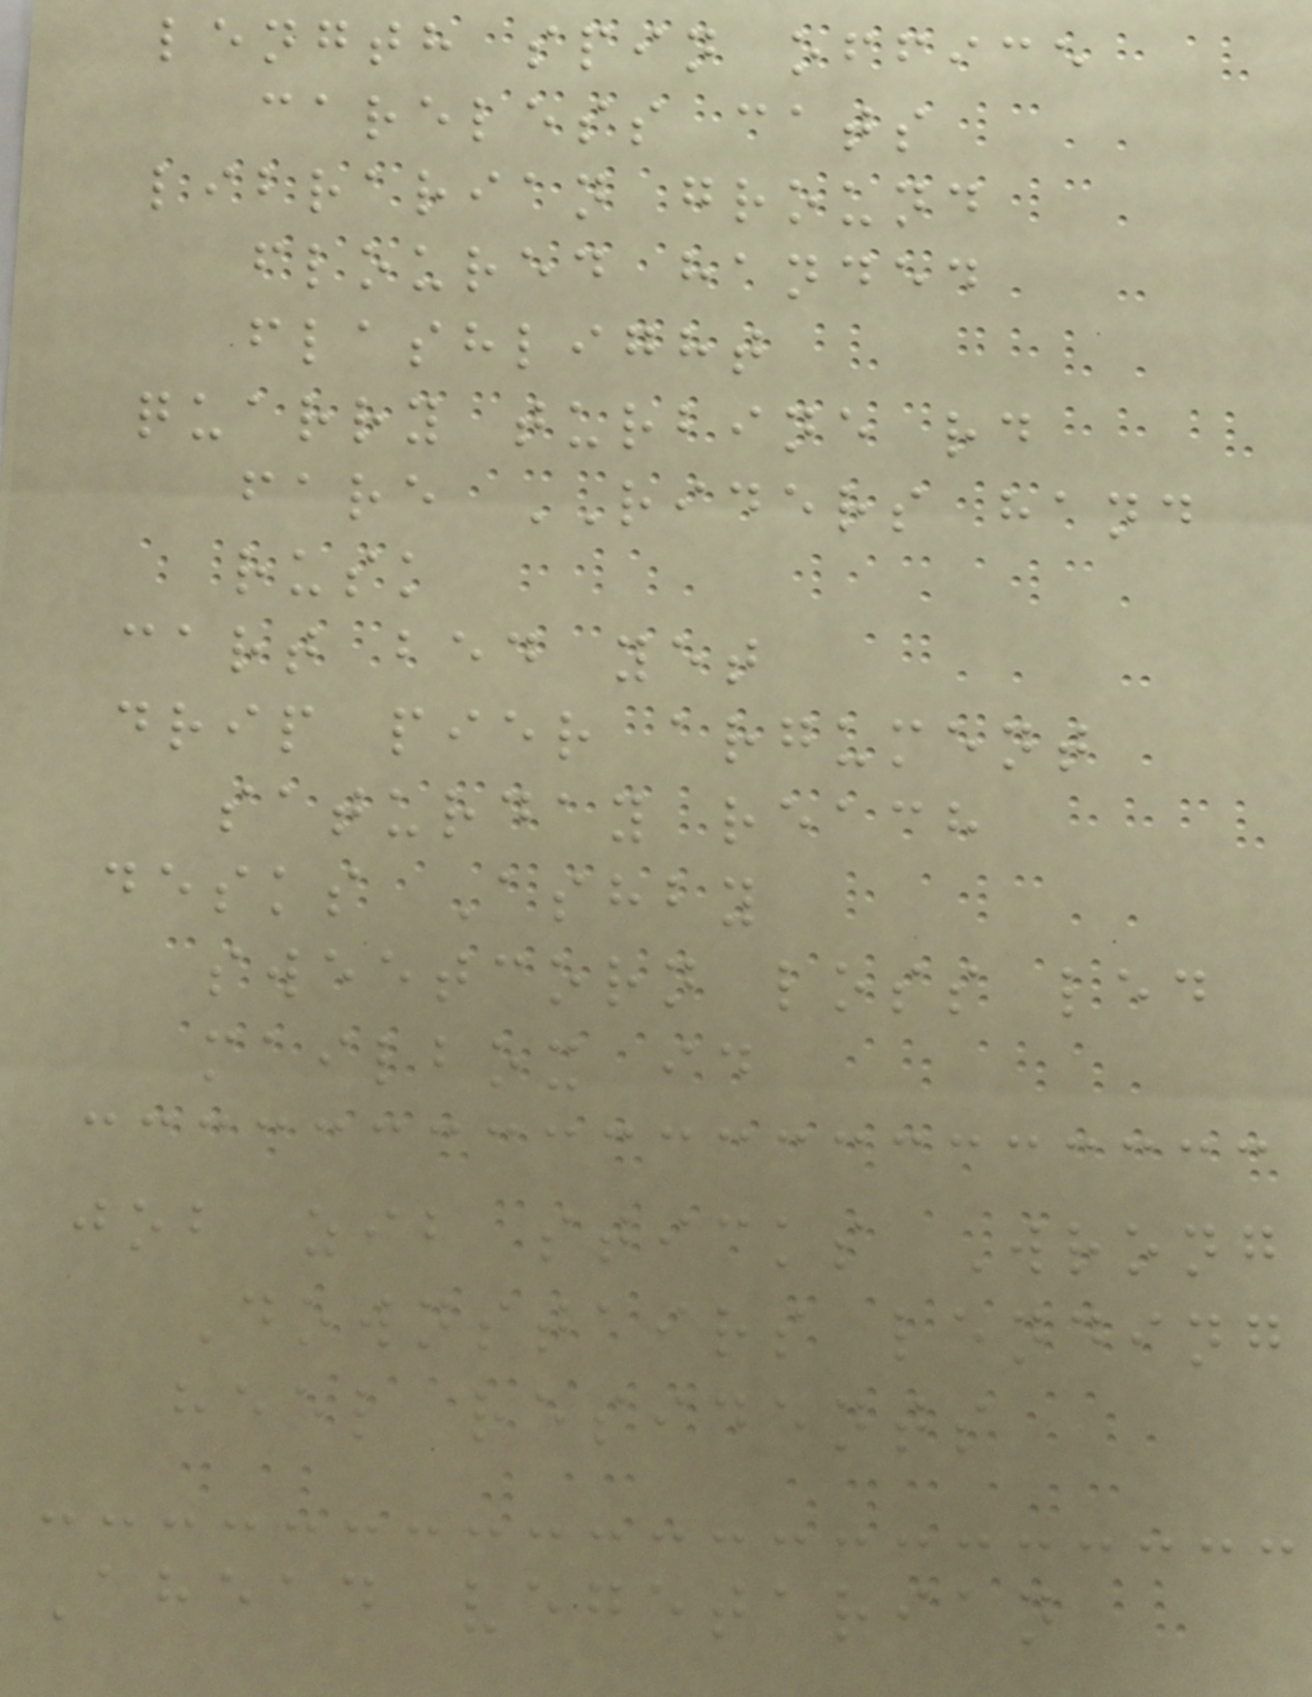length spin office
careless cats
librarian ground
floured handed
flashlight
quarry turbine rd
fare RIDERS hand
rusk
cart bed yet
drip pier argument
saturday reach
desks Ashby
sweetcorn loss led
mailbox id
job zib sticks Wrong
Downstairs lending
heel residents
Ahead vegetarian
